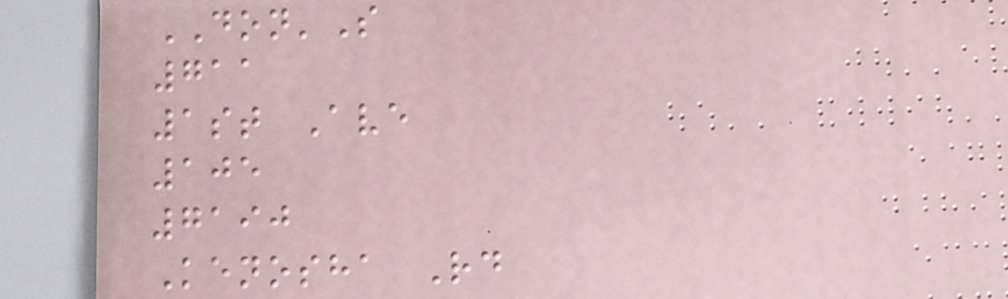DON'S
711
1st Ave
105
7190
Kenosha Rd
